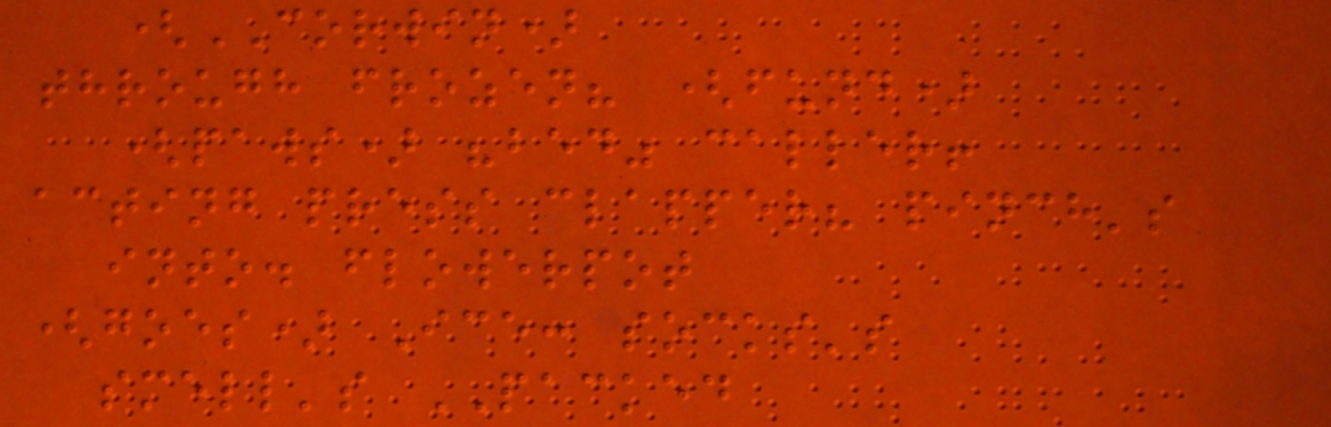(CORWIN)
through frozen? (fund)
(paws) "bed" caller!
acting press clapper? pinch's
into. flowerpot
(goes) Ice: socks's
smell's PACKED
